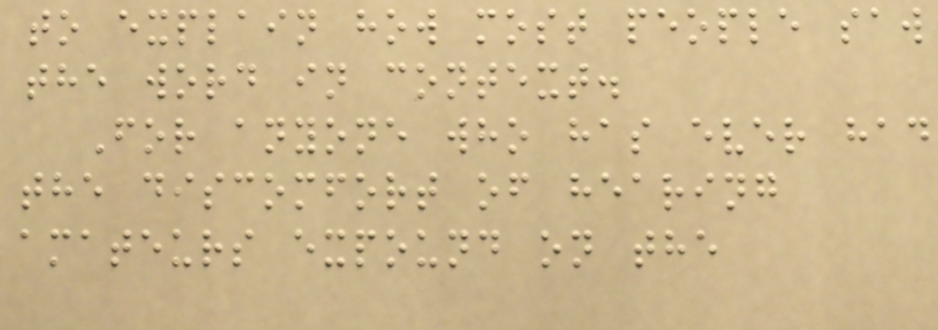to explain how most people saw
the word in context.
For anyone who has ever had
the discomfort of hearing
amateurs expound on the
